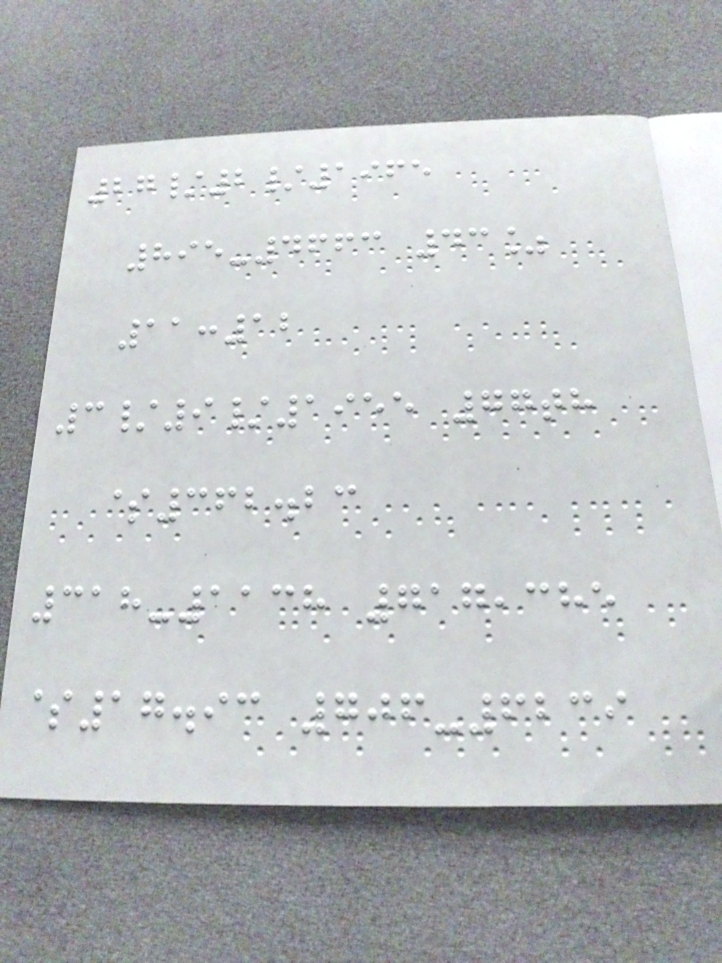27/2/1965
895-4663 43%
11:12
3/9/1955 77th
$362.23
318-1138 717,385
$17.93 706-6239
